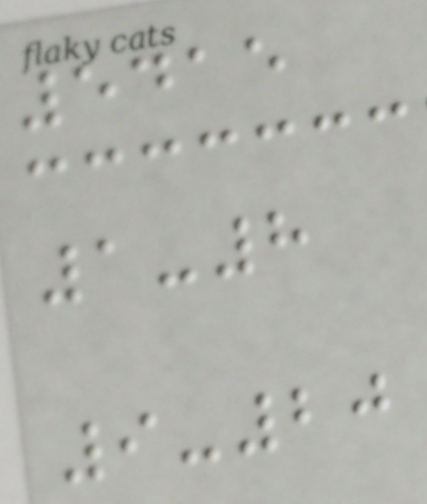5415
1-8
9-20
